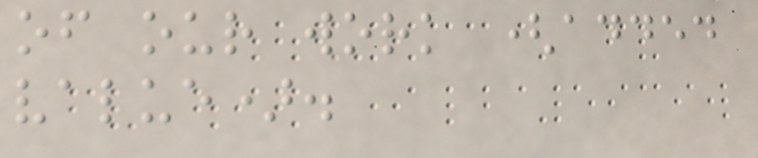of our work (added
value).
